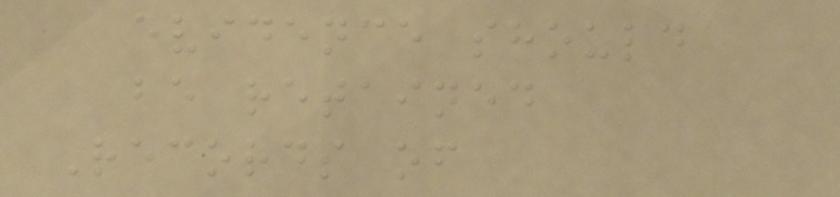evidence should
be retained
Records of
